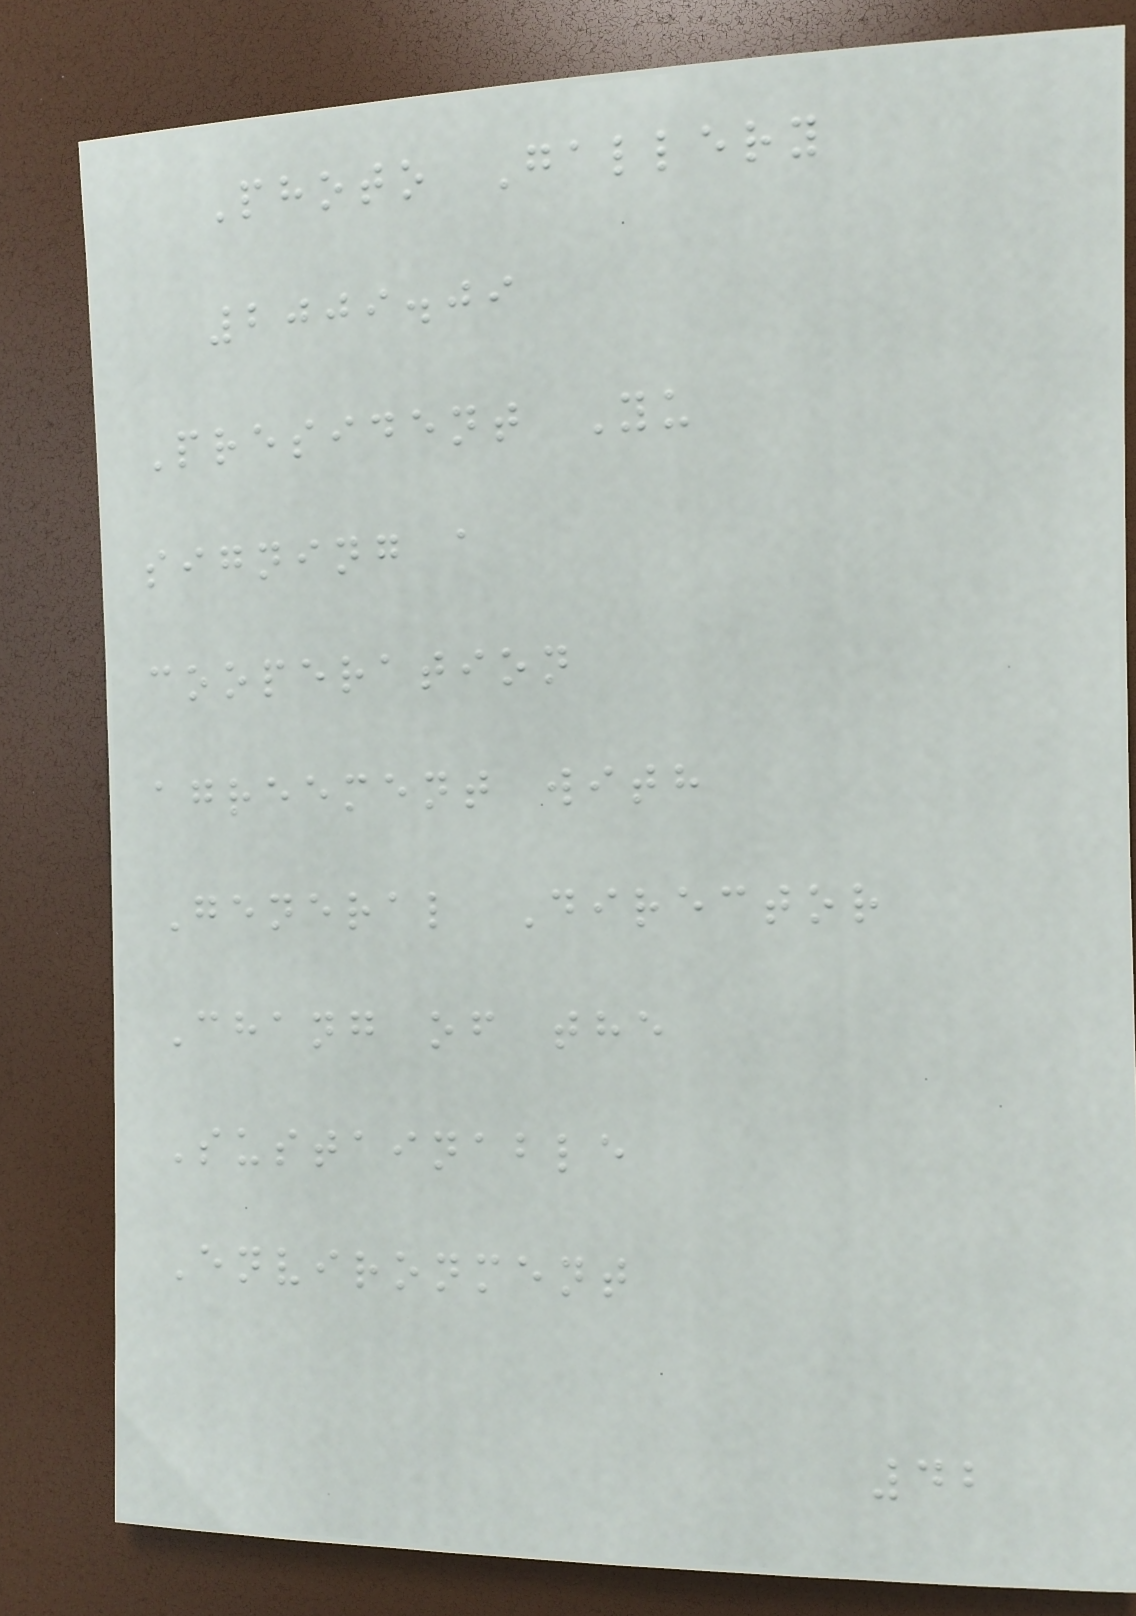Photo Gallery
2009.09
President Yu
signing a
cooperation
agreement with
General Director
Chang of the
Sustainable
Environment
42
